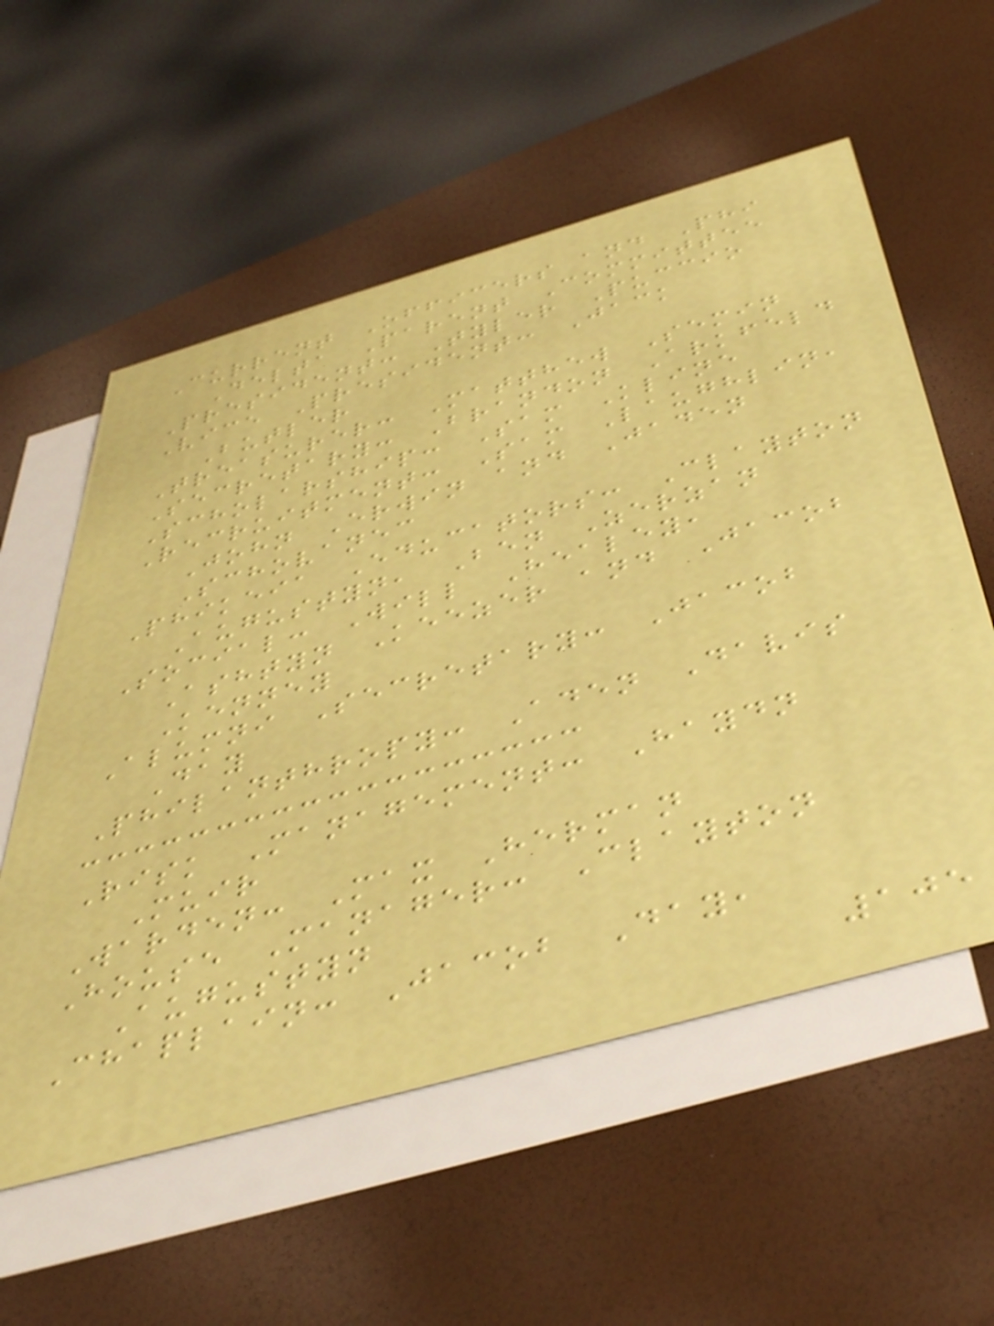Current Officers and Phi
Delta Parent Committee
President: Tyler Puccio
Vice President: Jack
Butler
Treasurer: Matthew Semin
Secretary: Brandon Arkfeld
Scholarship: Sam Kline
Recruitment: Sam Laughlin,
John Erwin and Jaden
Schovanec
Phikeia Educators: Clayton
Augustyn, Ben Zerzan
Social: Will Healey,
Ashtyn Keezer and Jacob
Kenney
Alumni Secretary: Jacob
Day
Philanthropy: Aden Davis
Risk Management: Haydn
Muir
Warden: Max Herman
House Manager: Clayton
Augustyn
Chaplain: Jacob Day,
105
